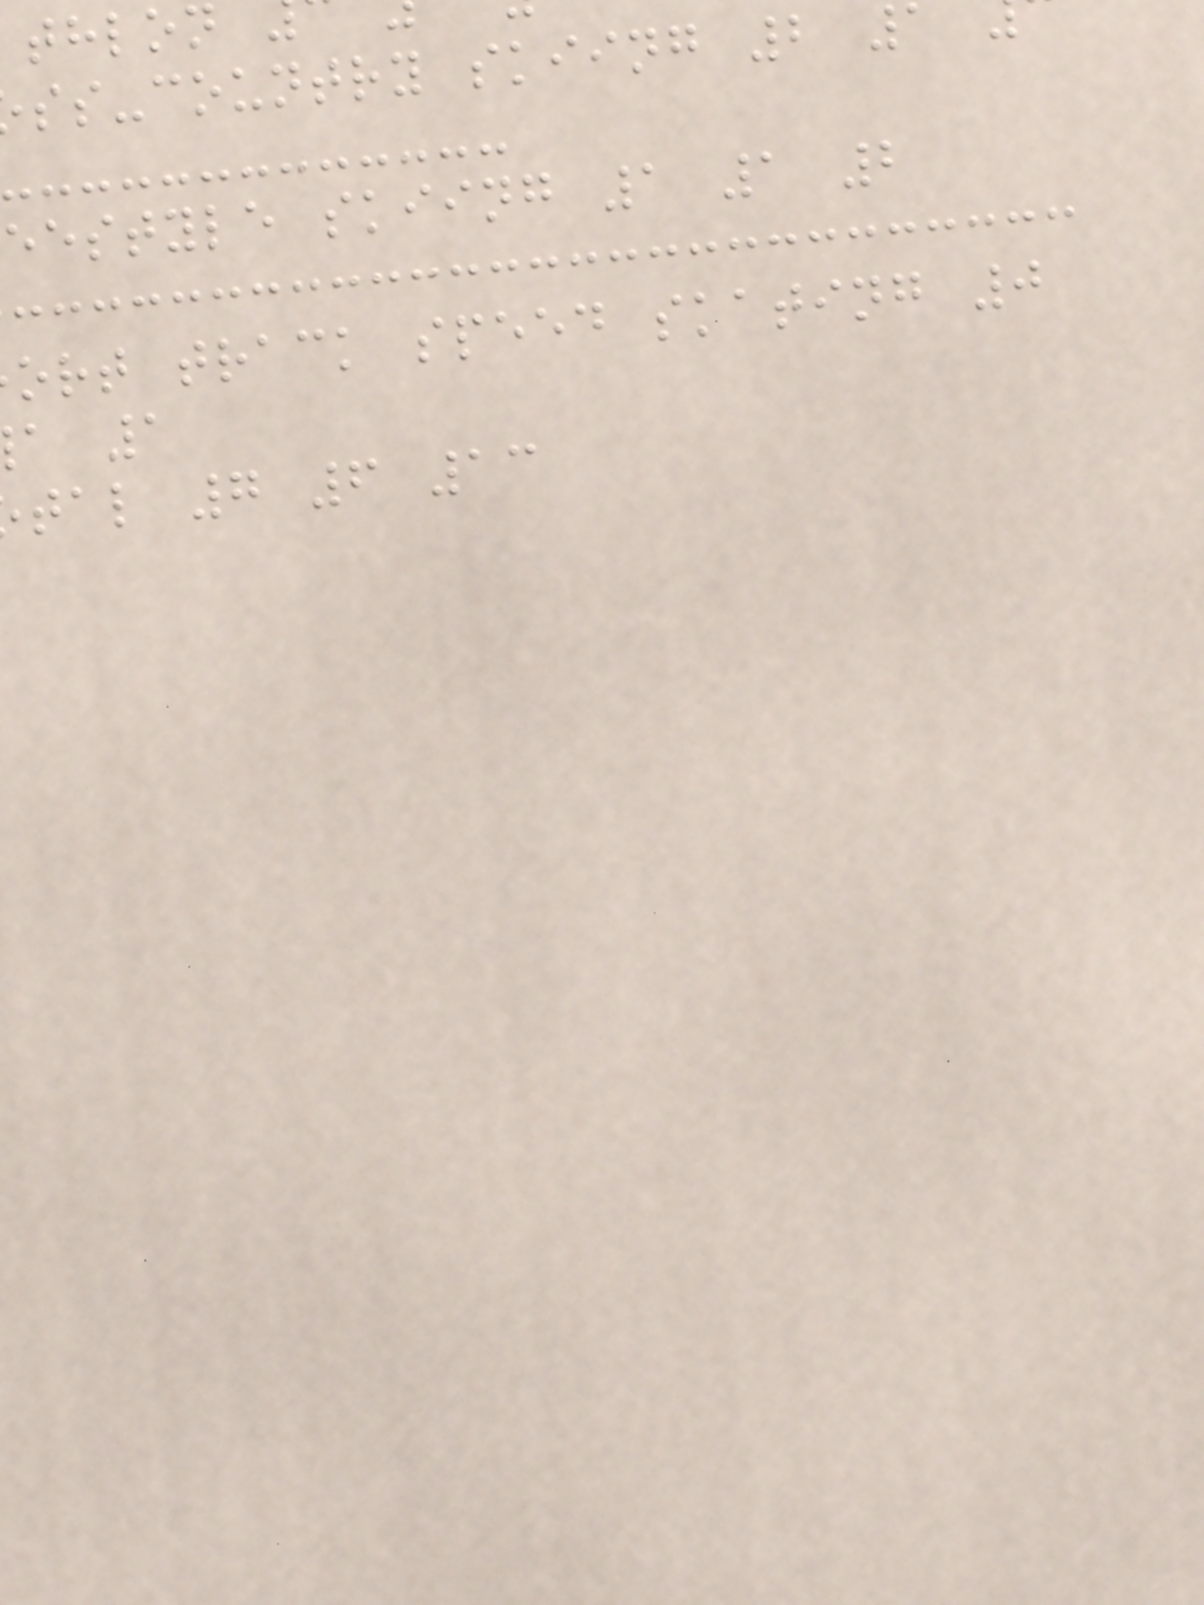thlon
ss-country skiing 2
eestyle skiing 1 1 2
ort track speed skating 0
a 1
tal 7 6 13
